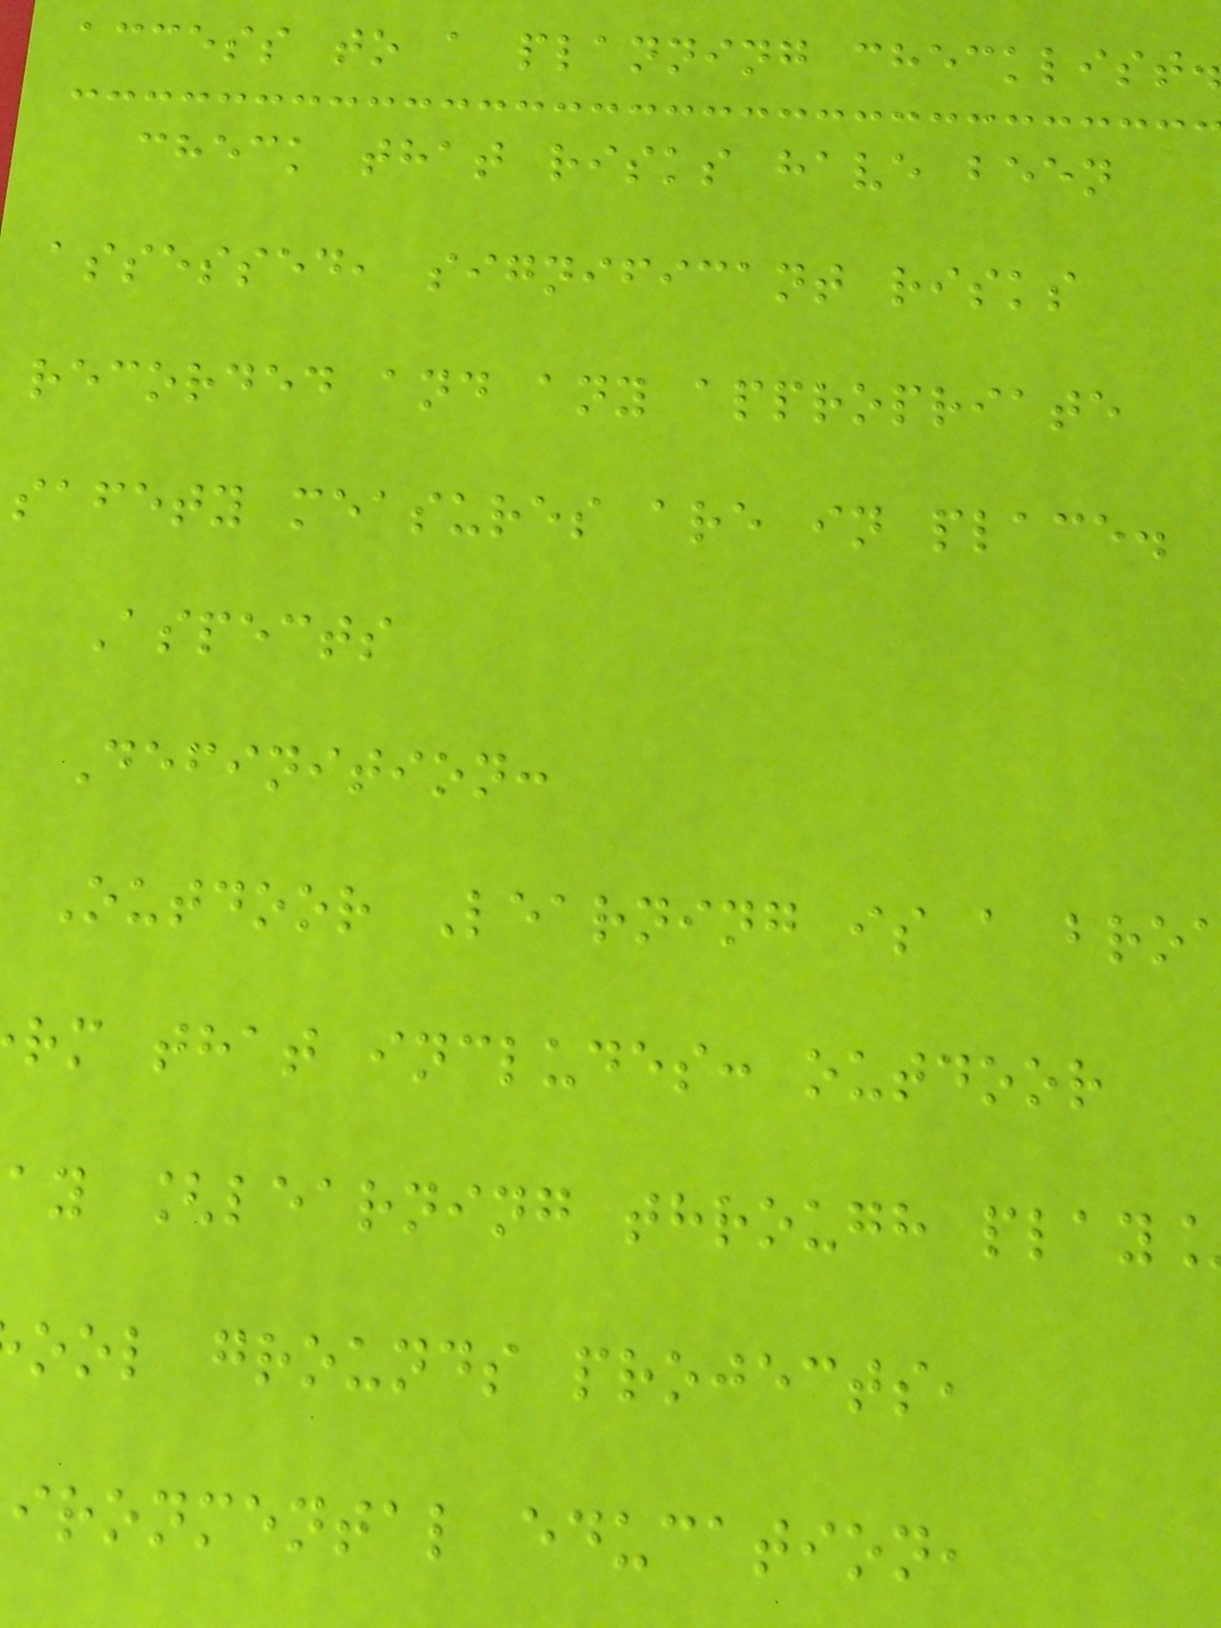access to a planning checklist.
check that risks have been
assessed, significant risks
recorded and any appropriate
safety measures are in place.
Aspects
Definition:
Outdoor Learning is a bro
rm that includes: outdoor
ay [learning through play
ool grounds projects,
ironmental education,
